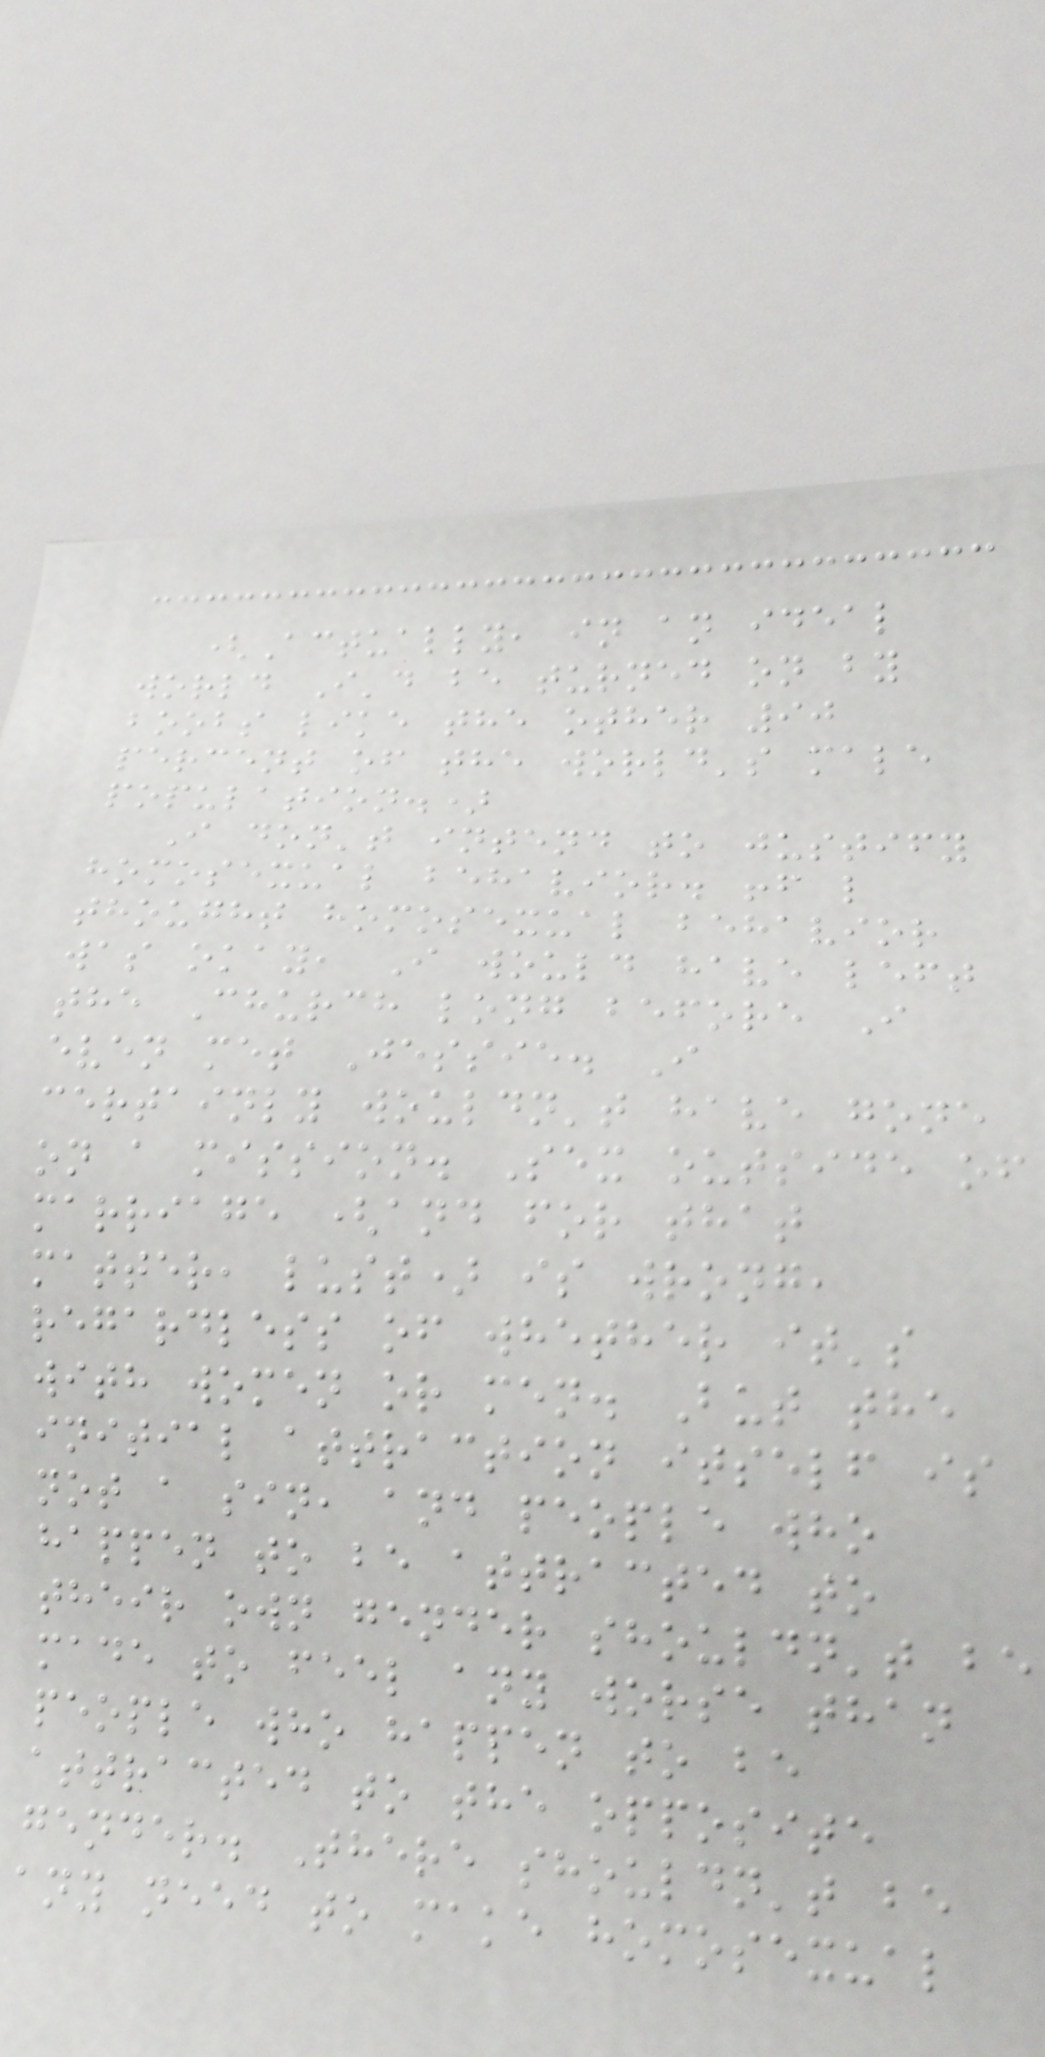(Actually, in an ideal
world I'd be turned on by
boobs like the other 90
percent of the world's male
population.)
I don't intend to justify
homosexual behavior. !f l
thought homosexual behavior
was okay, I would have left
the Church long before I
even met Jessie. I
certainly wouldn't have gone
on a mission. Sex outside of
marriage (and for that
matter, lust) is wrong,
regardless of whether it's
with women or men. But the
initial attraction itself is
not a sin, and people who
happen to be attracted to
their own gender shouldn't be
made to feel any worse than
people who happen to be
attracted to the opposite
gender. There shouldn't be
any need to make homosexual
